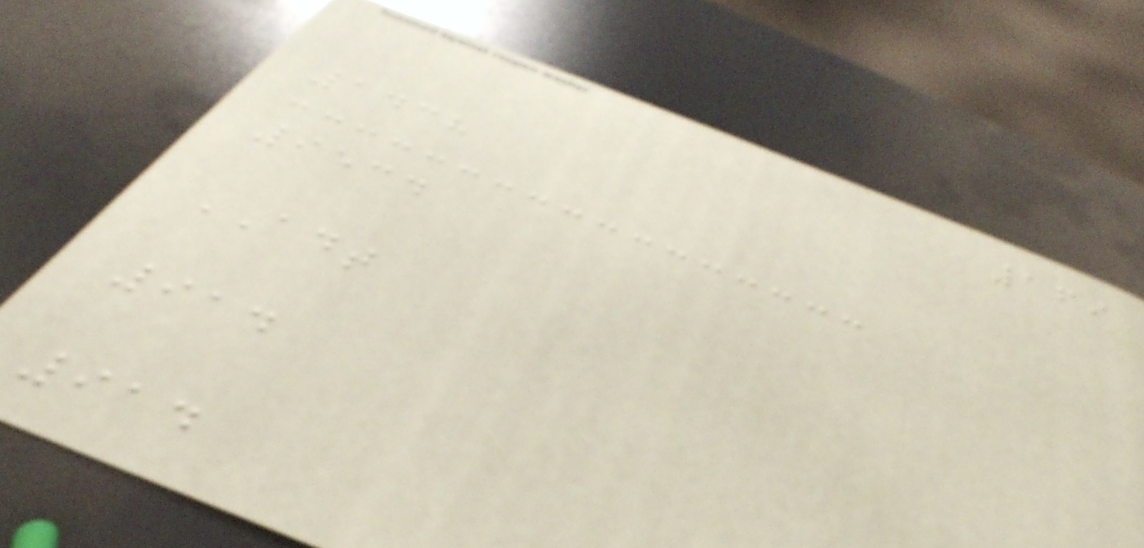169
1438
9534
ADT
914
914
